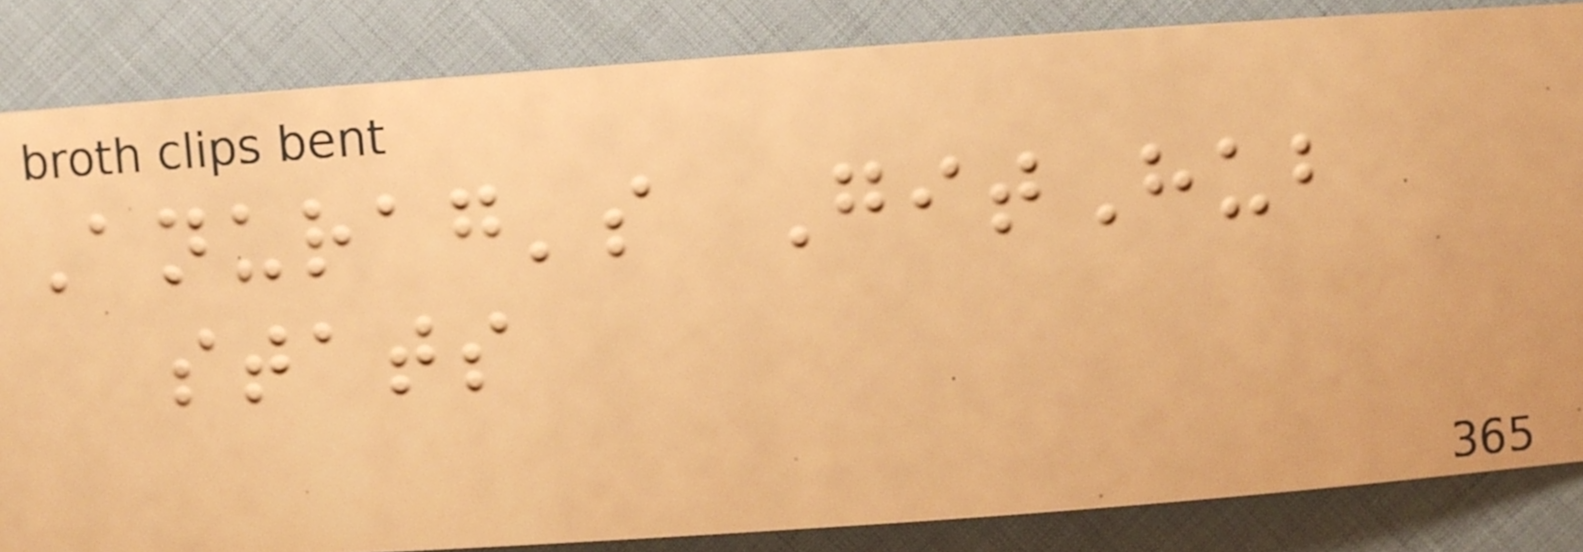Anurag's GitHub
stats
